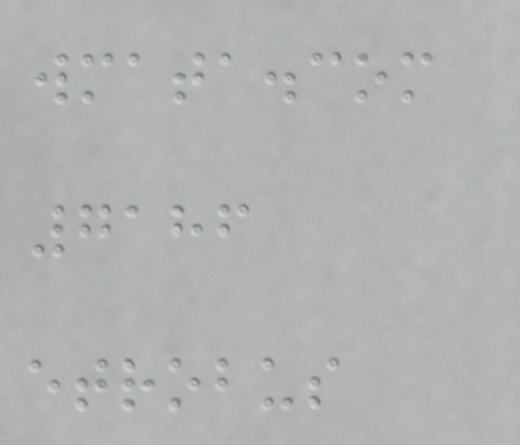wmata.com
7186
etrobus
